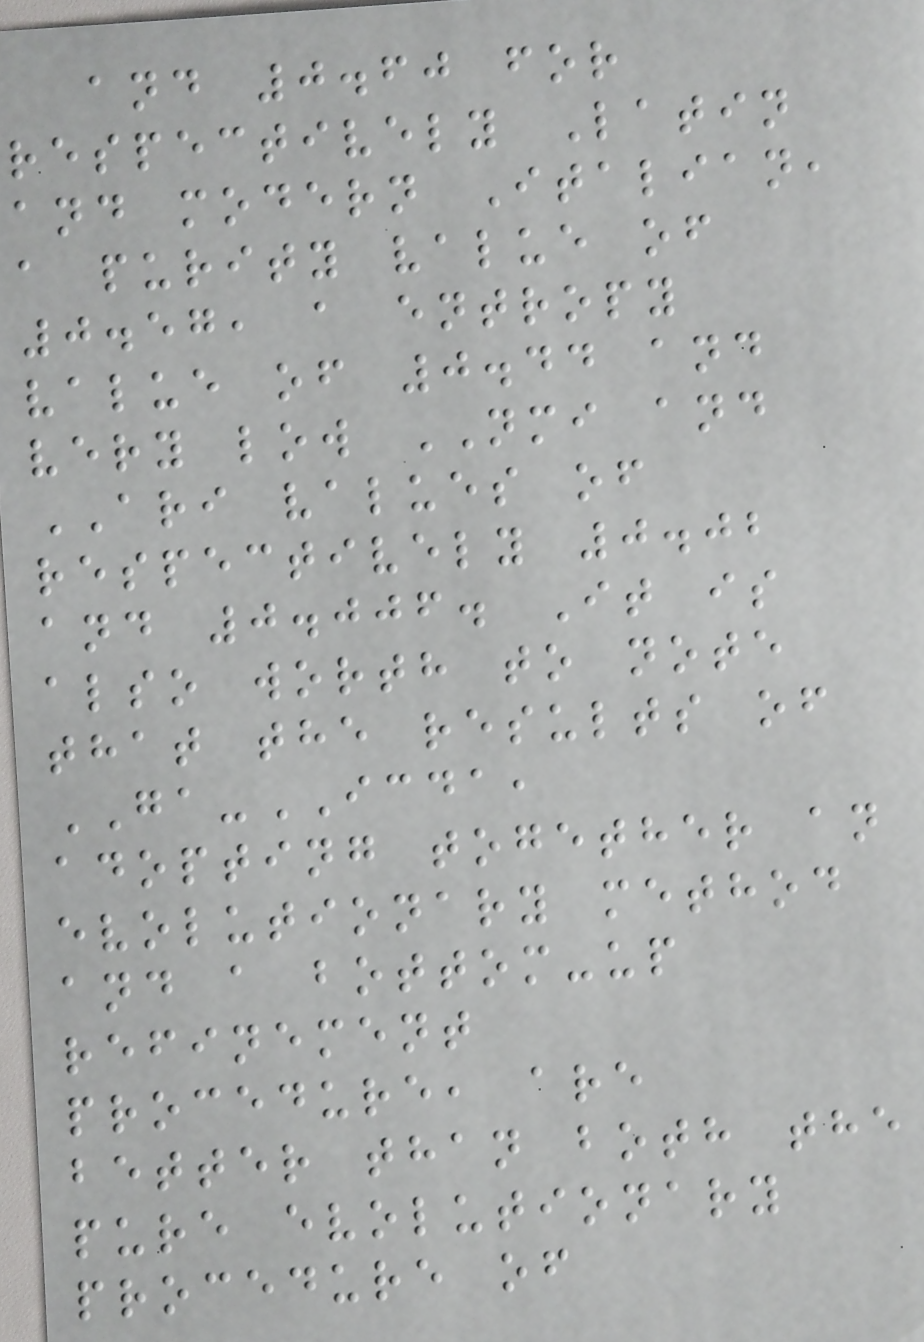and 0.60 for
respectively Latin
and modern Italian,
a purity value of
0.57, a entropy
value of 0.44 and
very low NMI and
ARI values of
respectively 0.02
and 0.006. It is
also worth to note
that the results of
GA-ICDA,
adopting together an
evolutionary method
and a bottom-up
refinement
procedure, are
better than both the
pure evolutionary
procedure of
